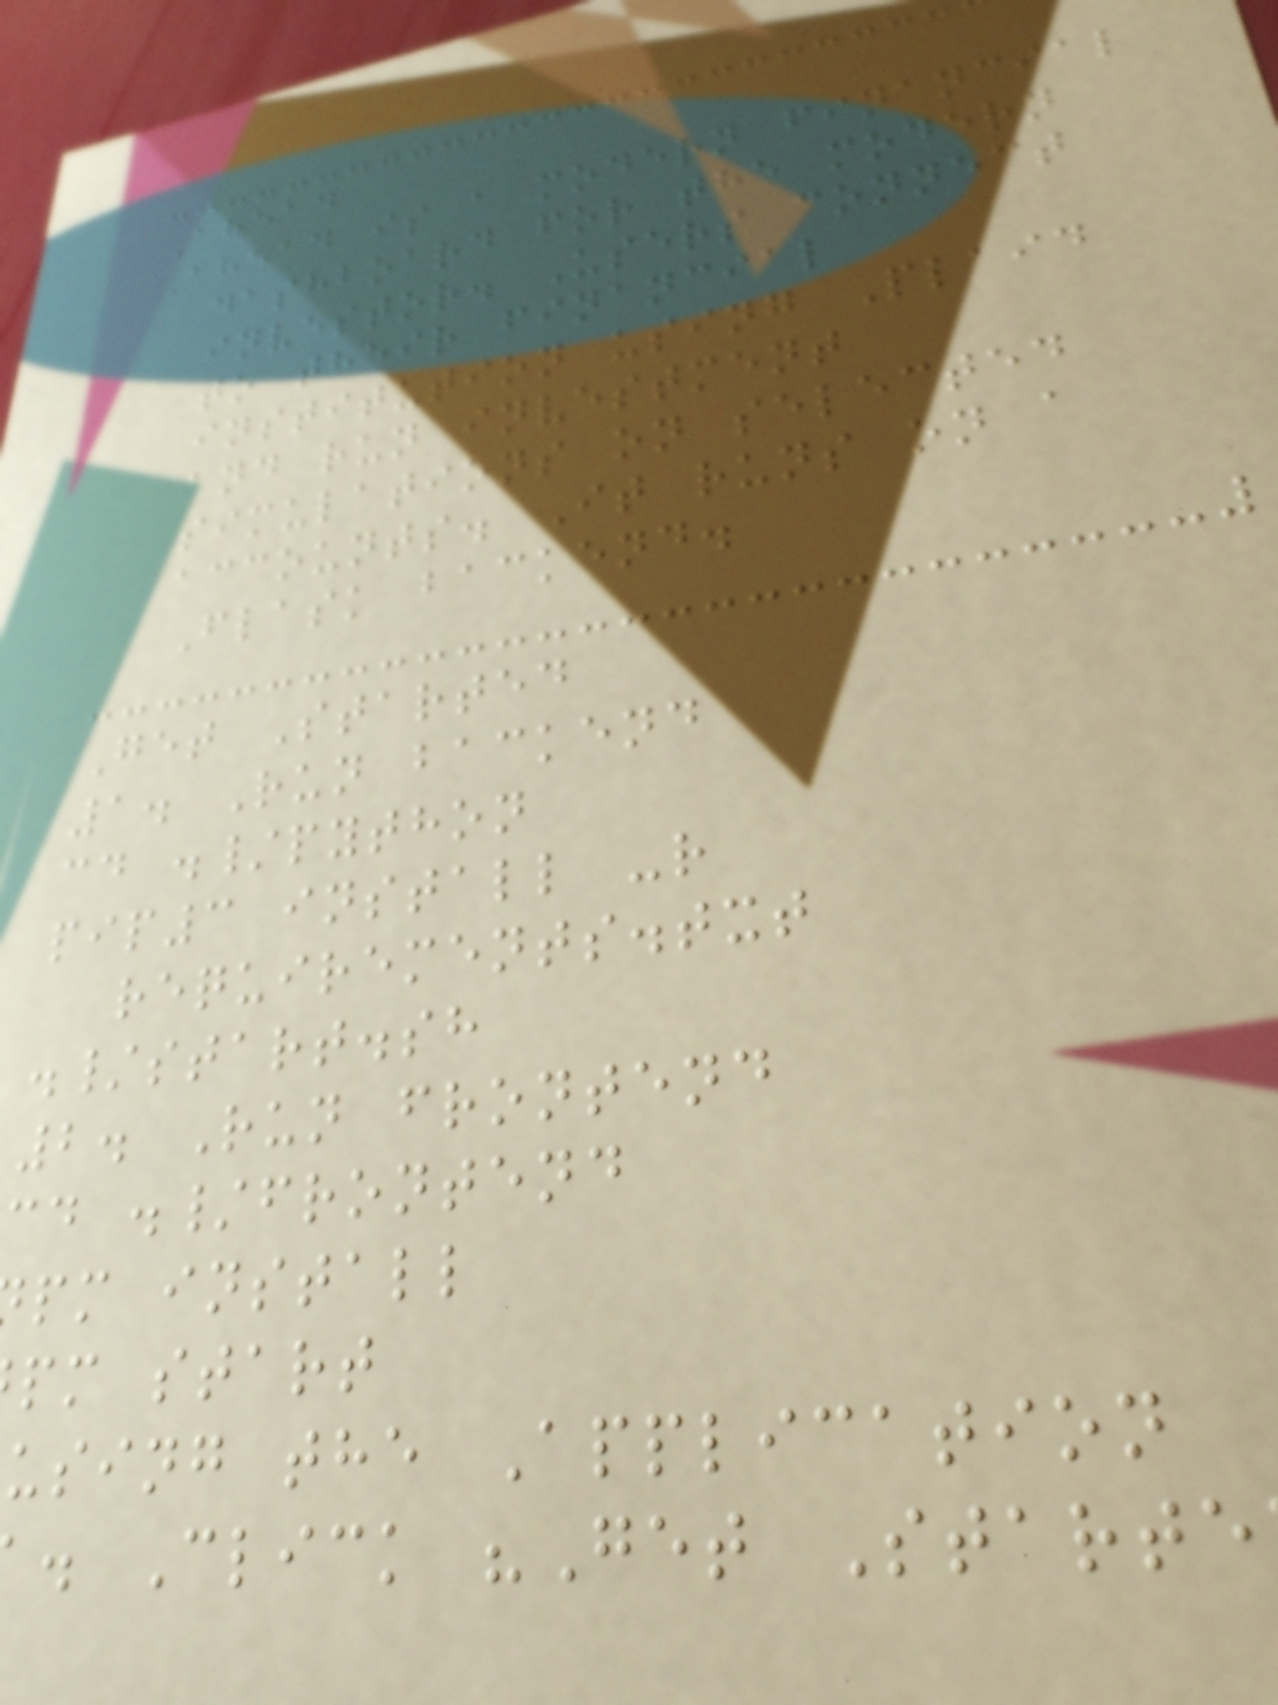Ahead
Ahead is a modern financial
dashboard for the modern
investor. Users connect
to their financial
institution using Plaid
and run investment
simulations on selected
accounts. It runs on a
Flask backend.
Get Started
1. Run backend
cd ./python
pip3 install -r
requirements.txt
./start.sh
2. Run frontend
cd ./frontend
pm install
pm start
using the Application
. Click "Get Starte
